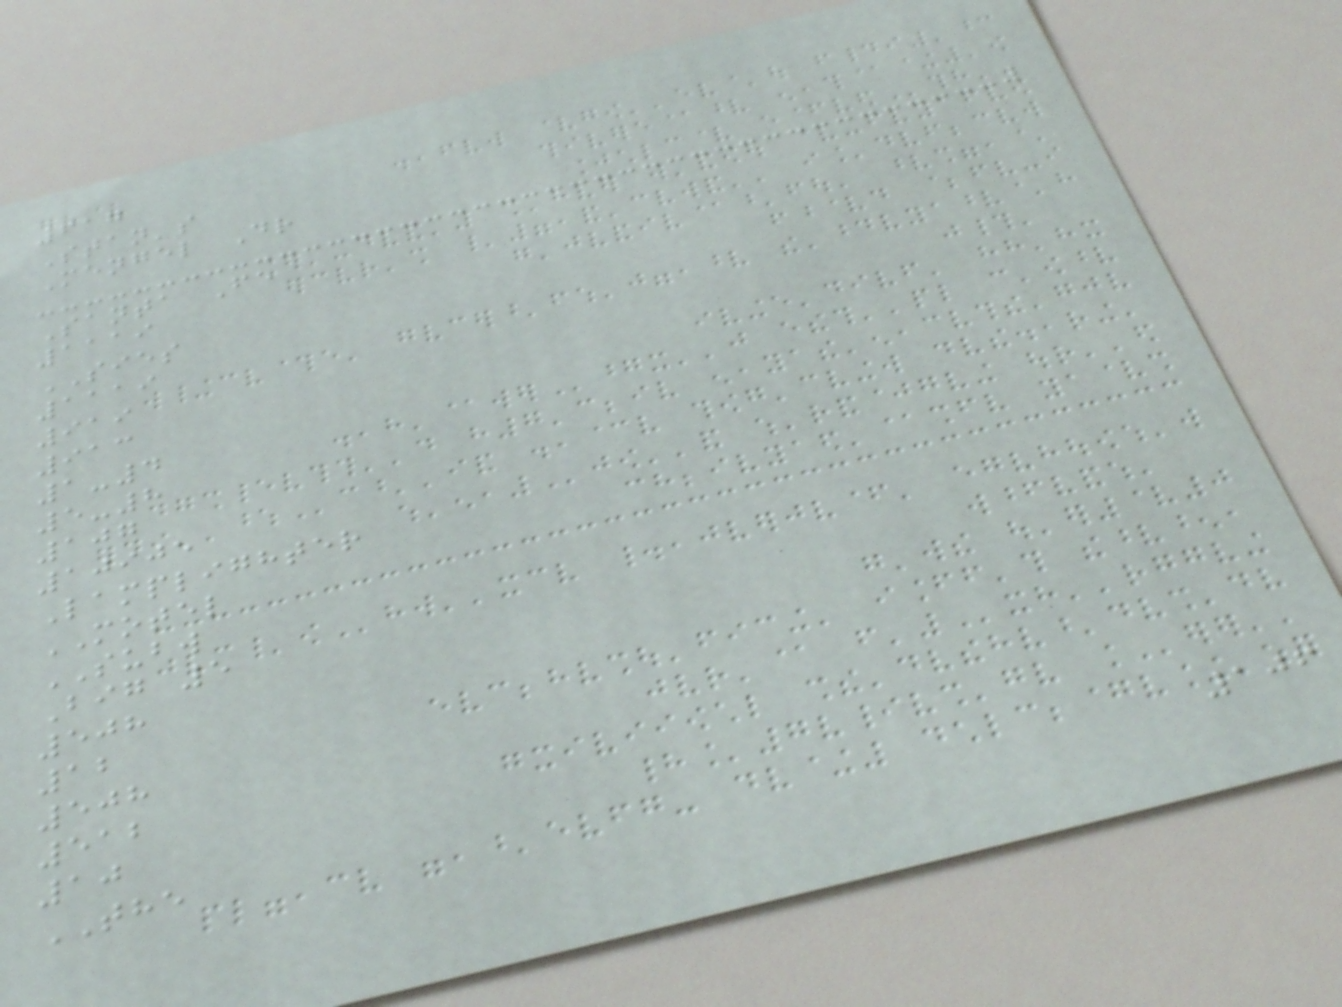617
Stan's
Mengel Dr
Santa Fe
1119
SIES
1119
919
913
1-4
5-8
107
10905
Lamplighter
MOTEL
SUBW
Big 5
508
12
508
512
10
THE
106
